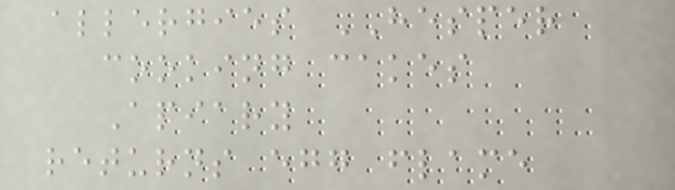allergies HESPER
cooking cakes
Apiary
returns egg flame
